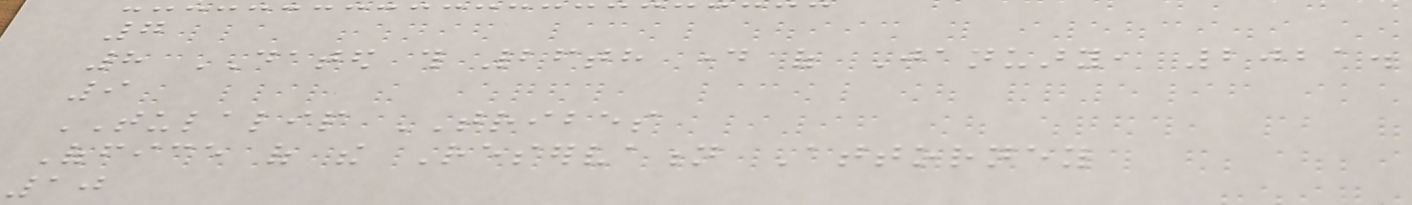7
8 DATED this 26th day of January, 2021.
9
TULALIP TRIBES
Office of the Reservation Attorney
10
